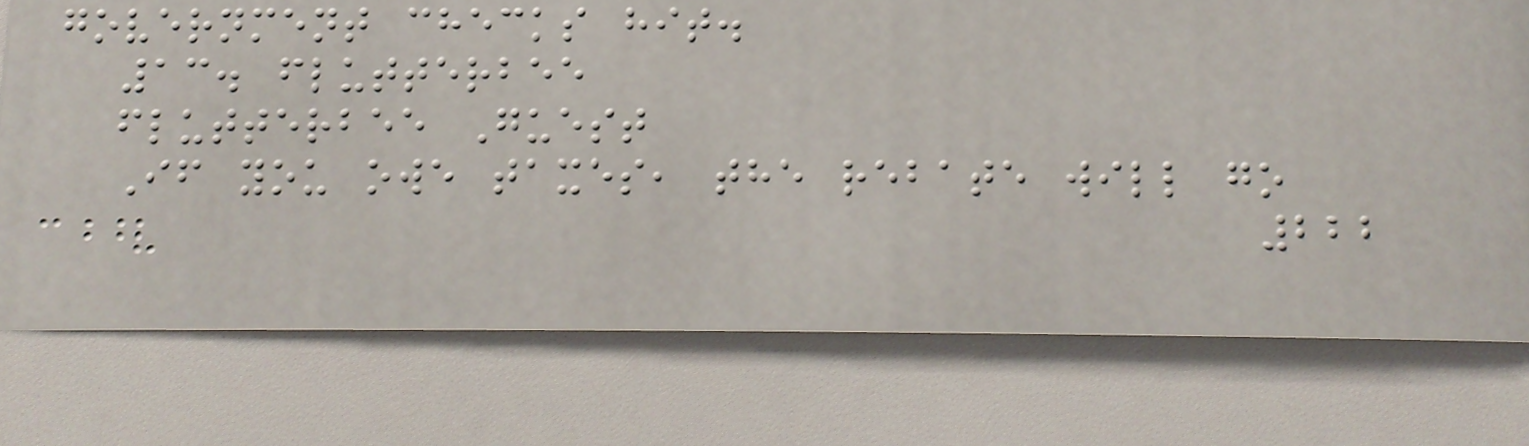government checks hit.
13. flutterbee
flutterbee Guest
If you owe taxes, the rebate will go
222
